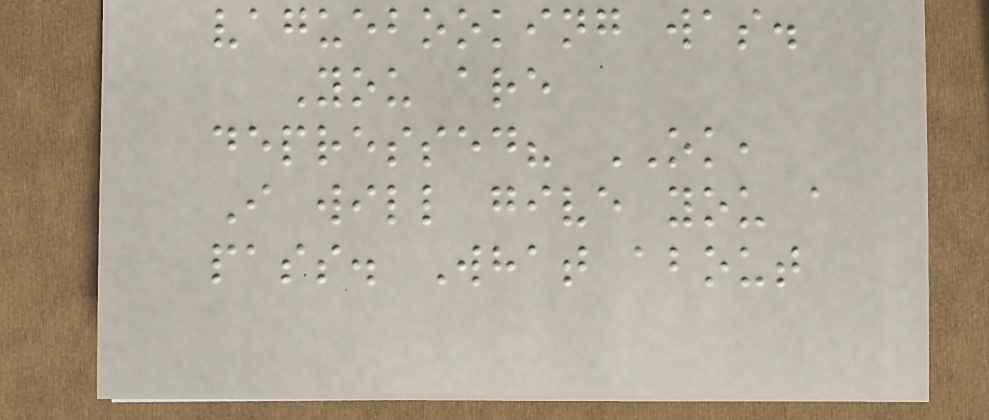vaguebooking was.
You are
depressed? OK,
I will give you a
pass. What about
